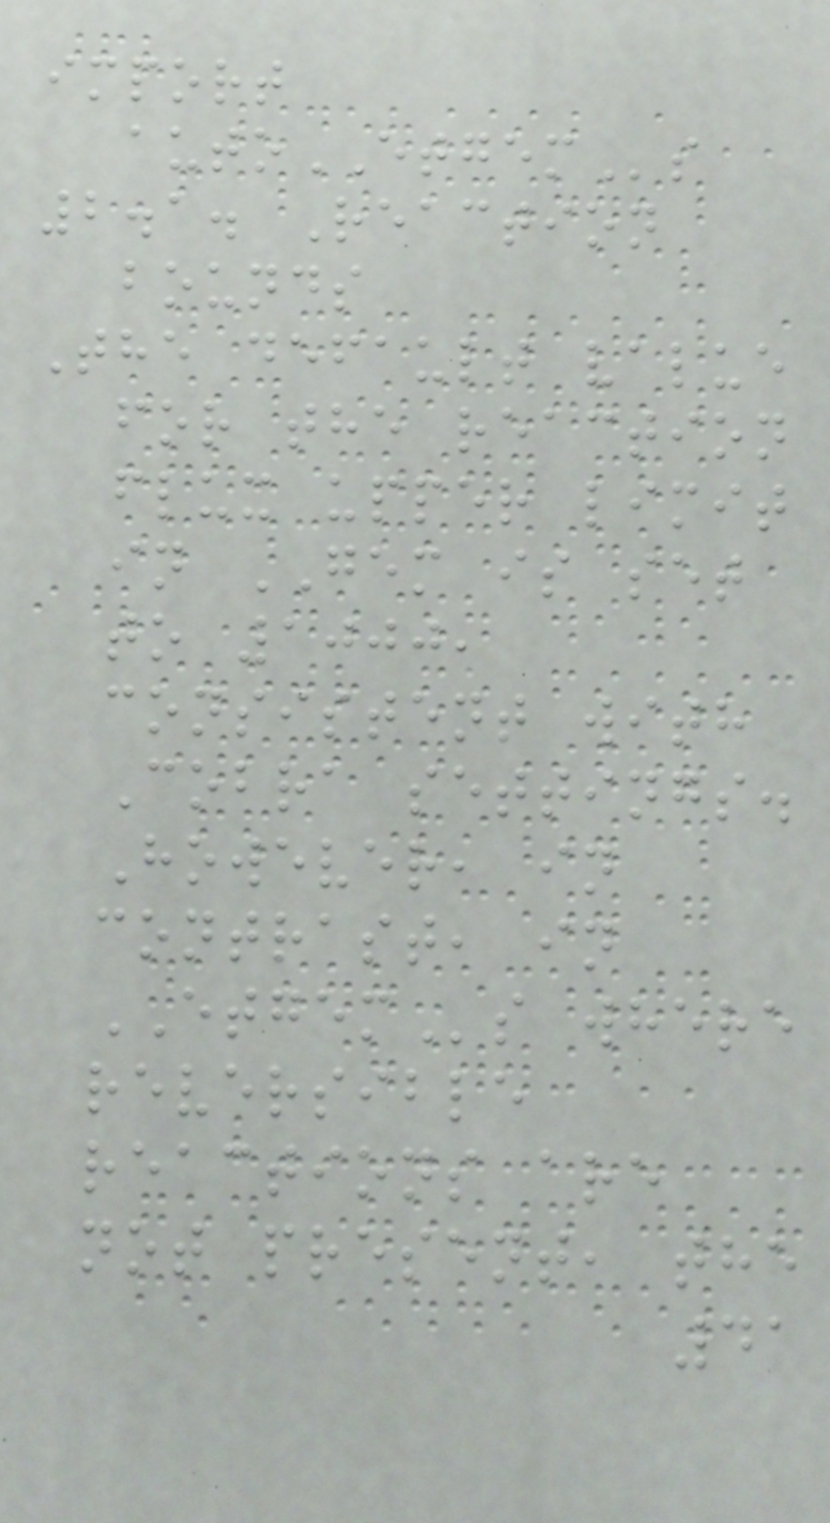import
autoETGEMs
2.1. Reaction
bounds
The default value
for the reaction
flux upper limit
in GEM is set
to 1000,
consistent with
Cobra settings.
However, in
contrast, in
ETGEMs where
reversible
reactions are
not present, the
41
